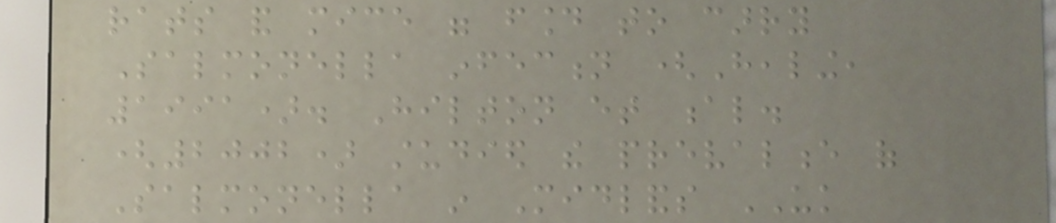rats and mice were found to carry
Salmonella infection (Healing,
1991). Hilton et al.
(2002) studied the prevalence of
Salmonella in Midlands UK
